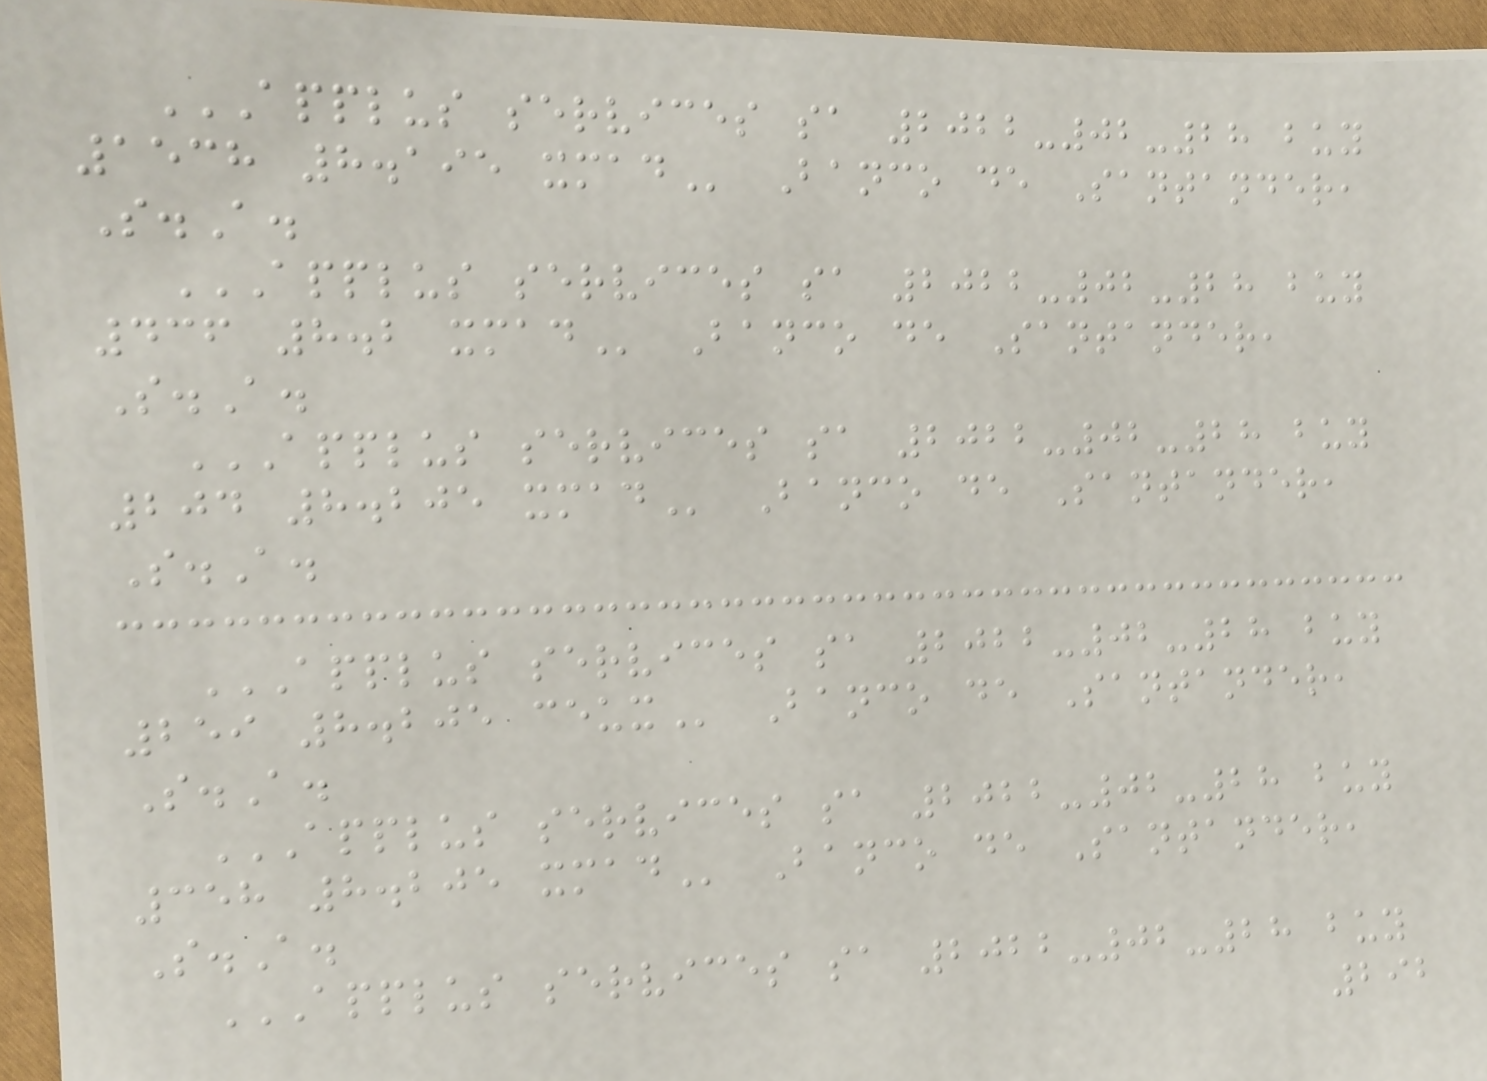APPLUS SERVICES SA 2022-02-28 BUY
1538 8.195 XMAD Banco de Santander,
S.A.
APPLUS SERVICES SA 2022-02-28 BUY
436 8.2 XMAD Banco de Santander,
S.A.
APPLUS SERVICES SA 2022-02-28 BUY
204 8.205 XMAD Banco de Santander,
S.A.
APPLUS SERVICES SA 2022-02-28 BUY
259 8.205 CEUX Banco de Santander,
S.A.
APPLUS SERVICES SA 2022-02-28 BUY
358 8.205 XMAD Banco de Santander,
S.A.
APPLUS SERVICES SA 2022-02-28 BUY
292
